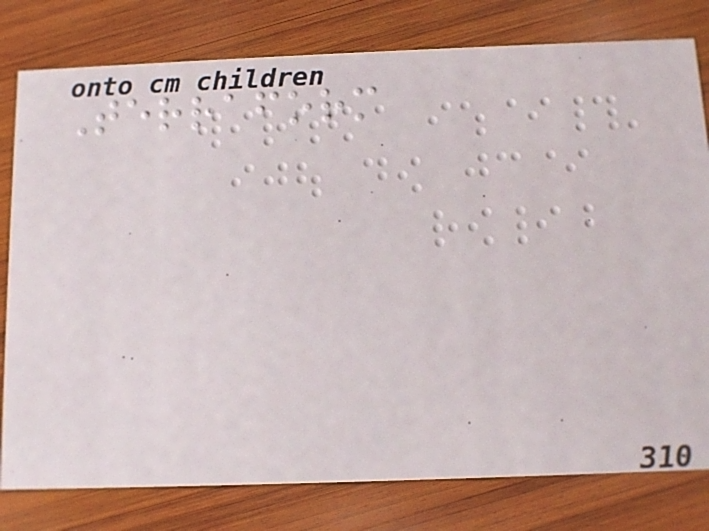Terraform
